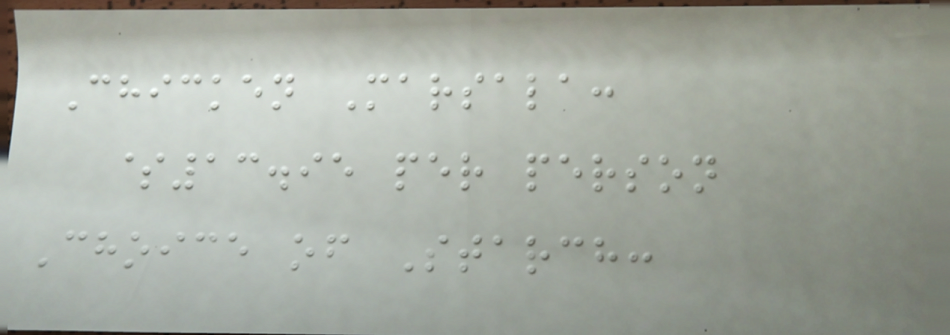Chicken Marsala:
$13.95 per person
Choice of Starch:
